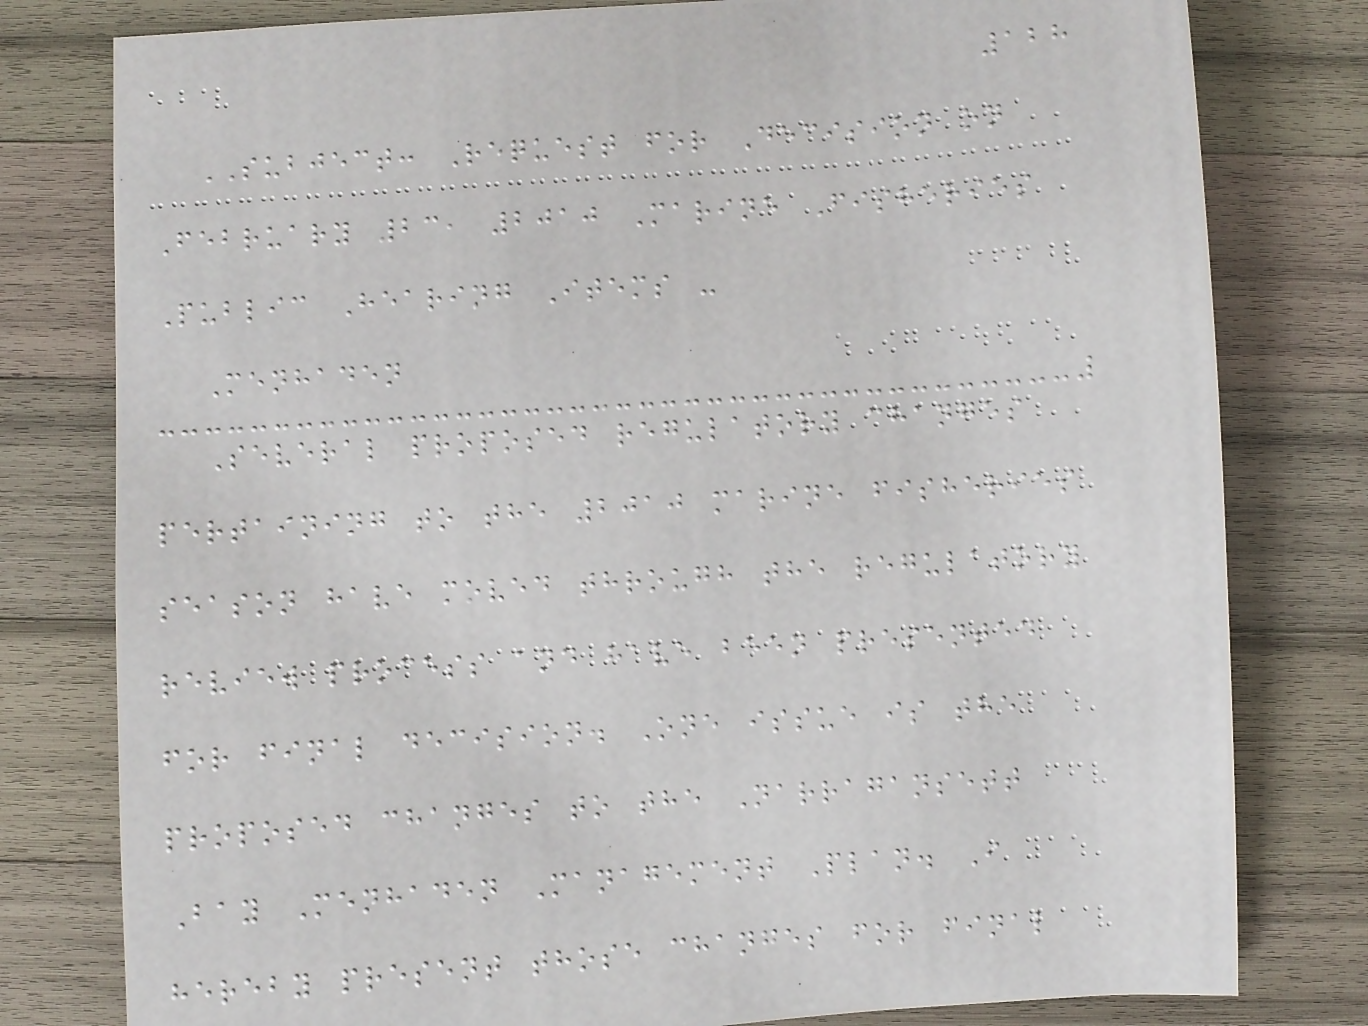128
SUBJECT: Request for Decision on
February 23, 2010 Marine Fisheries
Public Hearing Items -
Menhaden
Several proposed regulatory changes
pertaining to the 2010 marine fisheries
season have moved through the regulatory
review process and have been presented
for final decision. One issue is the
proposed changes to the Narragansett
Bay Menhaden Management Plan. I
hereby present those changes for final
